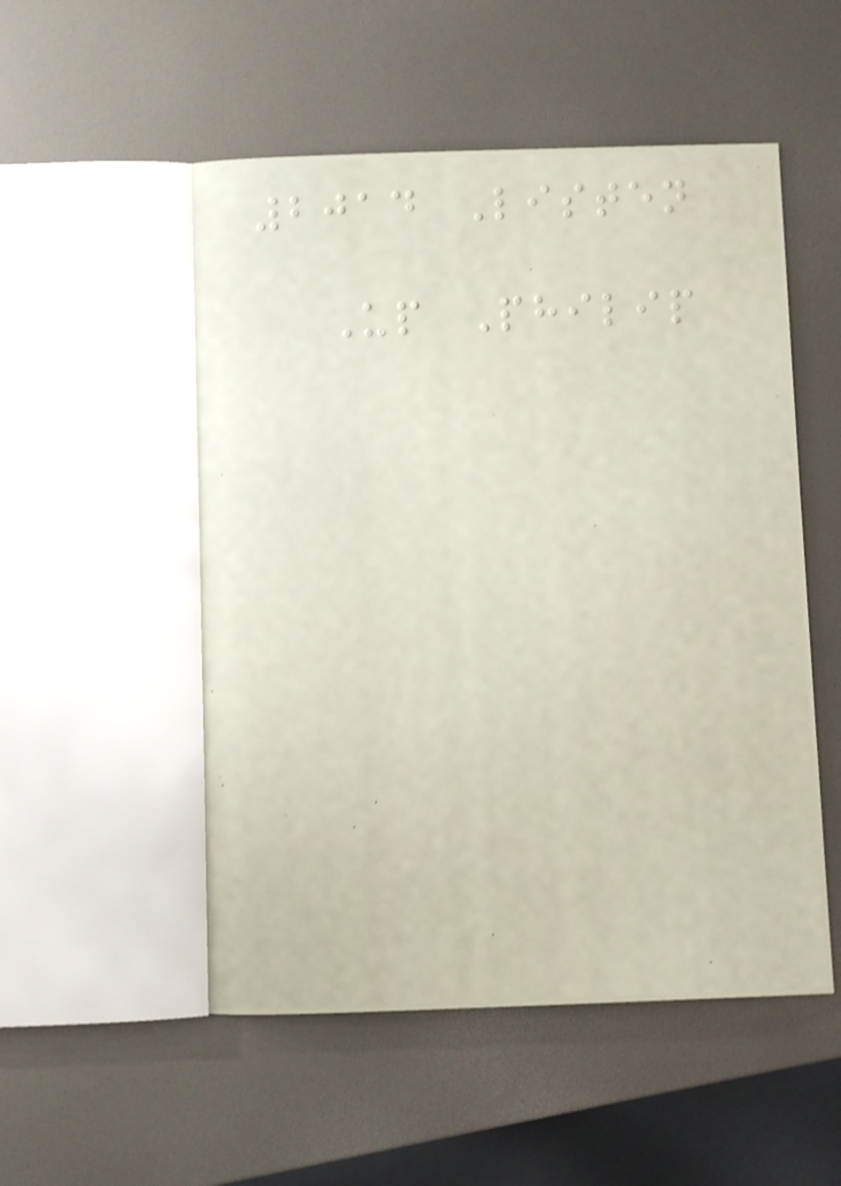2014 Listen
Up Philip
